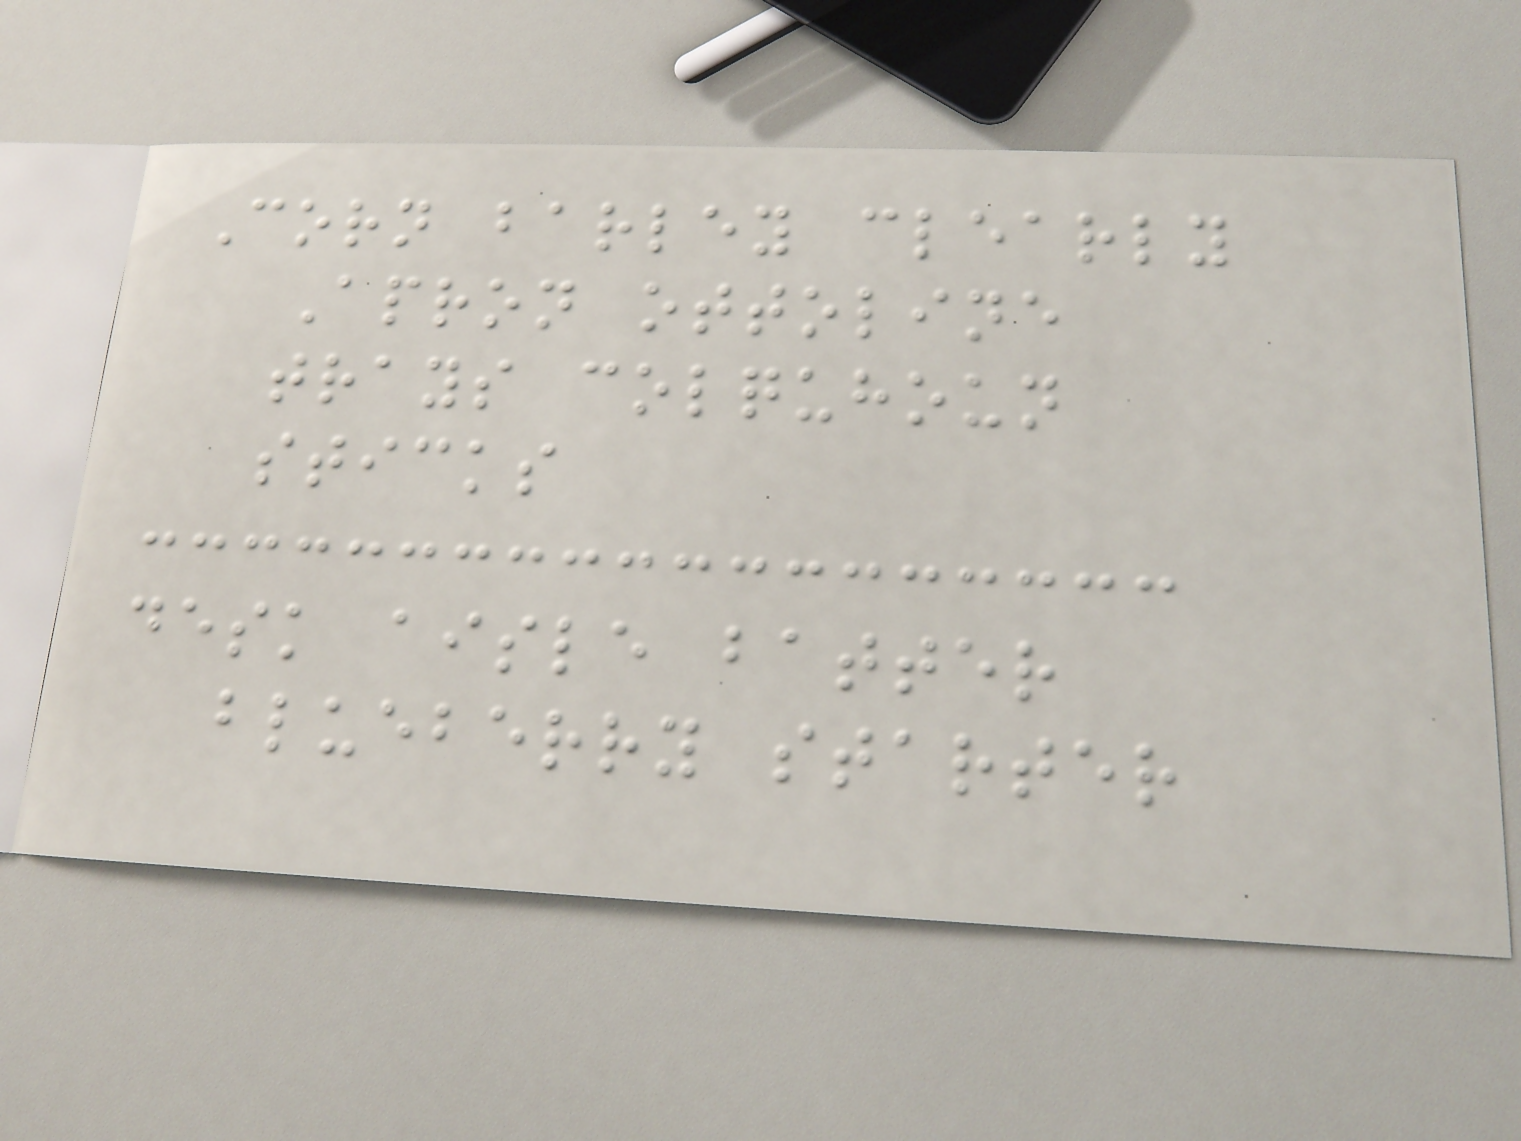Corn barley clearly
Apron ottoline
trays colquhoun
sticks
desk aisle batter
blueberry starter
